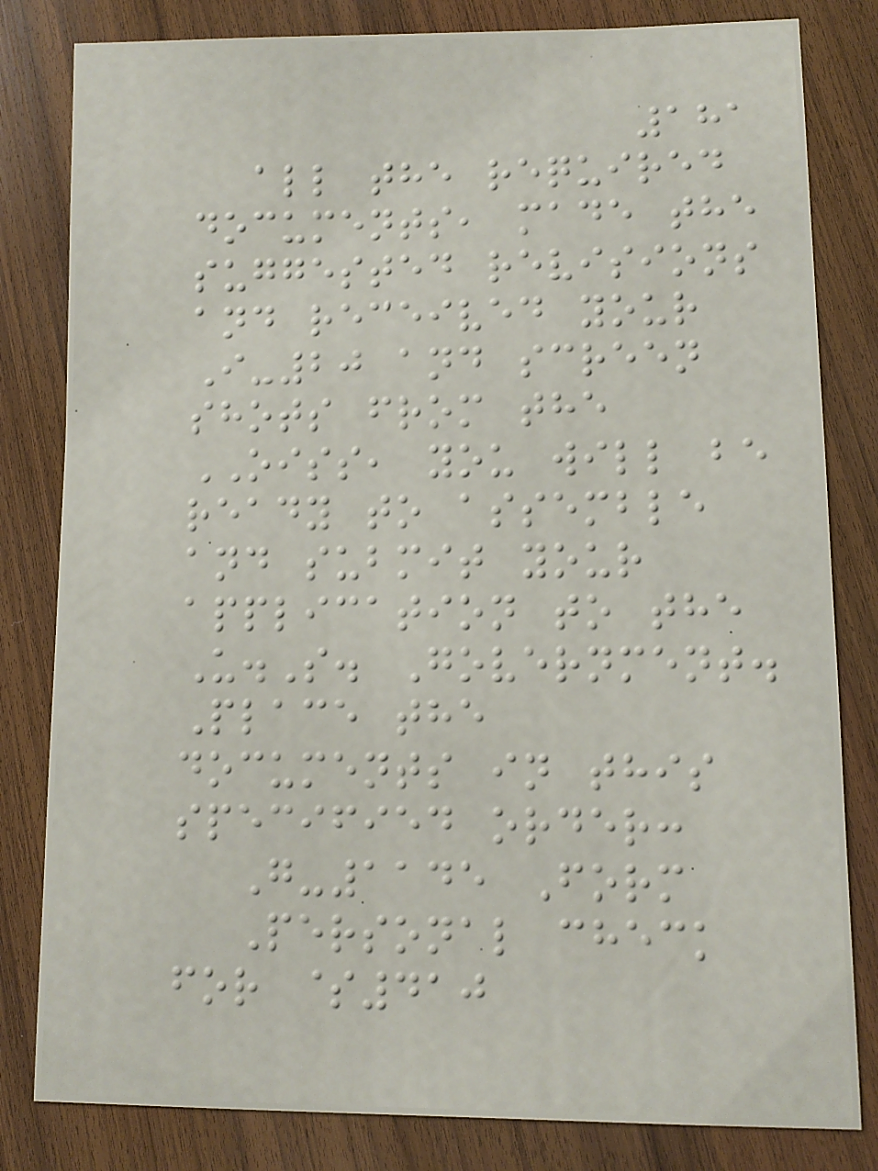181
all the required
documents, made the
suggested revisions
and received your
I-20 and screen
shots from the
OISS, you will be
ready to assemble
and submit your
application to the
U.S. Government.
Place the
documents in this
specified order:
G-1145 Form
Personal check
for $410
